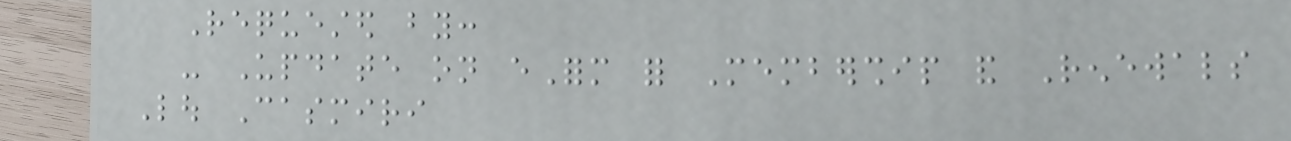Requested by:
- Update on eForm for Membership and Renewals
Lou Casmiri
